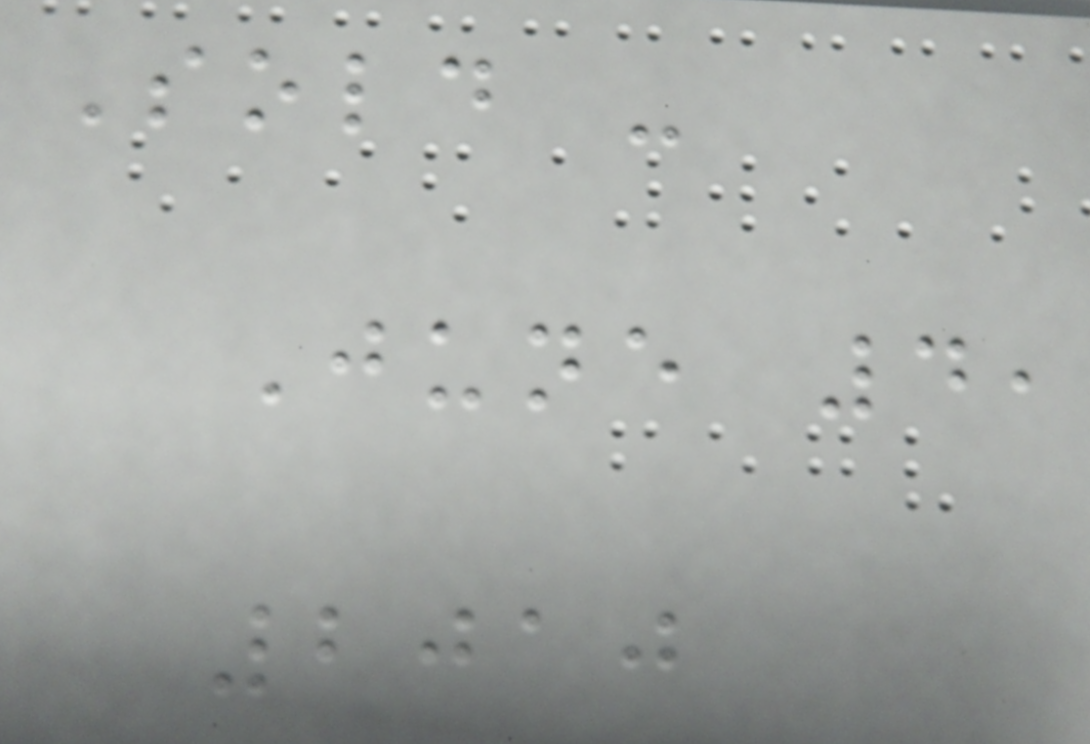Sold -
June 4,
2010
